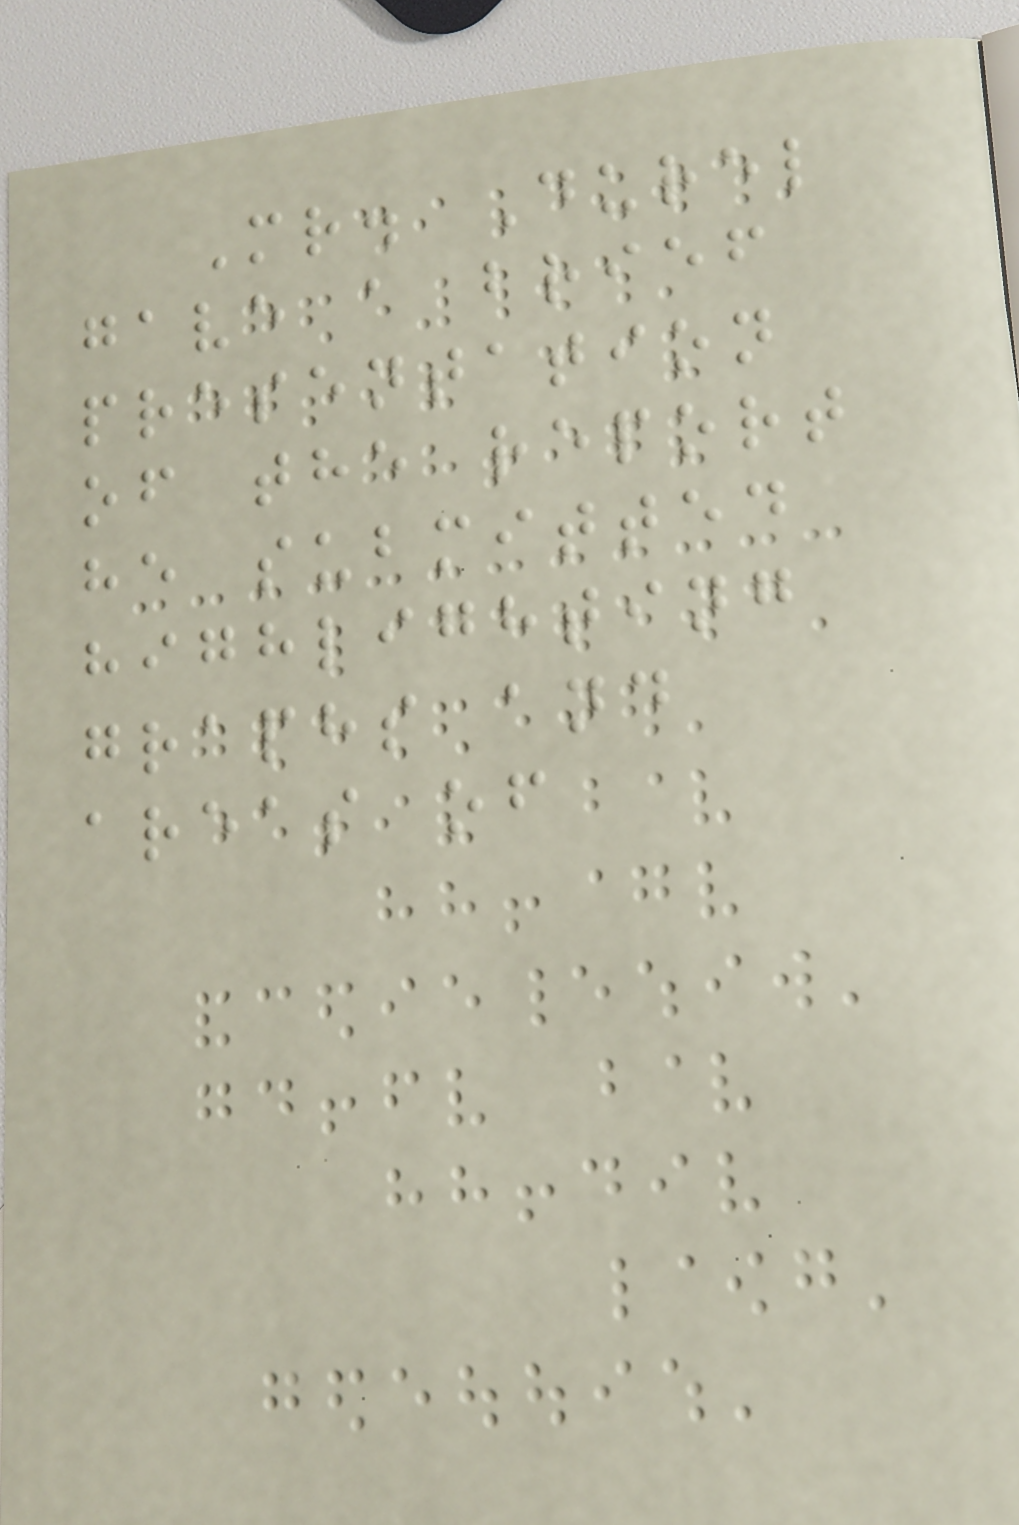Mr. Durel
gave a brief
presentation
of the report
he submitted
highlighting
graphs and
areas of
